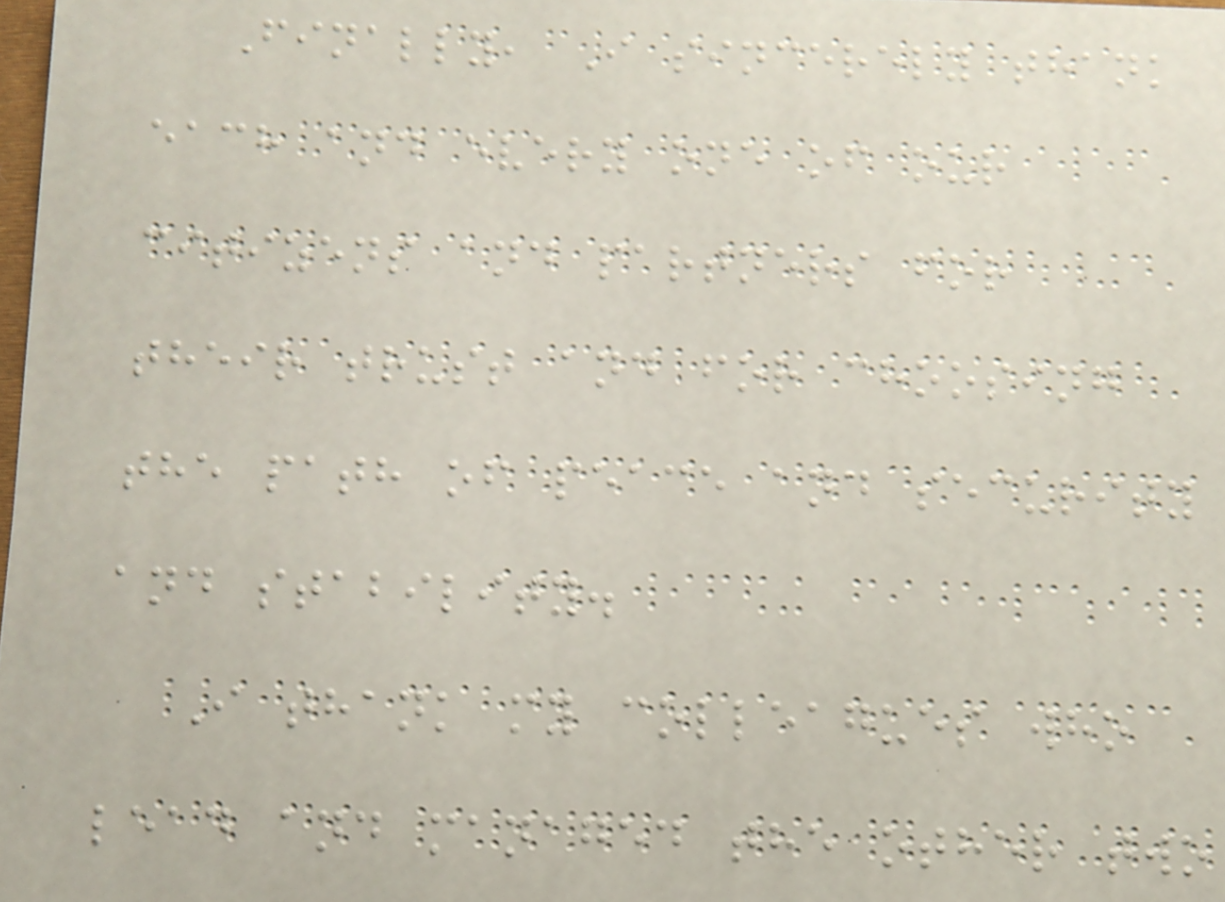Finally, I sincerely thank
each and every one of our
citizens and partners for
their trust and for choosing
the path of peace and security
and stability.
I thank my colleagues who
lead and managed the other two
